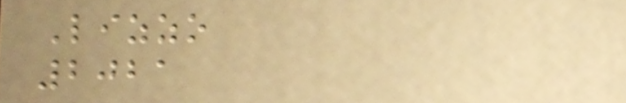Lizzo
2021
